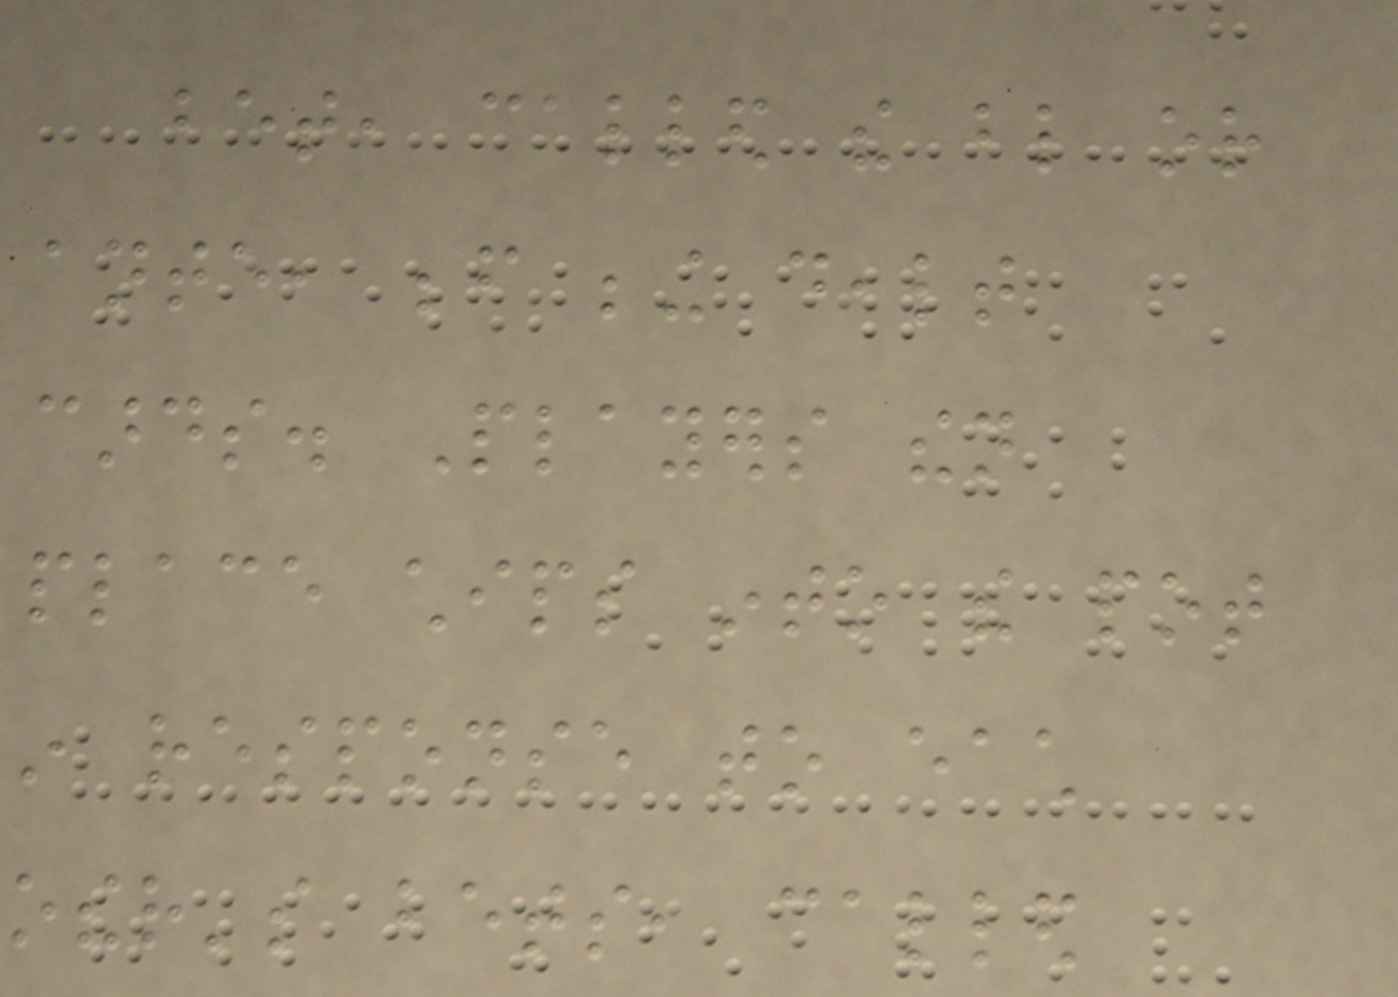bet, called the blind or
ante, before being dealt
cards. Players then
place chips into the pot
in response to each
other's bets, called
